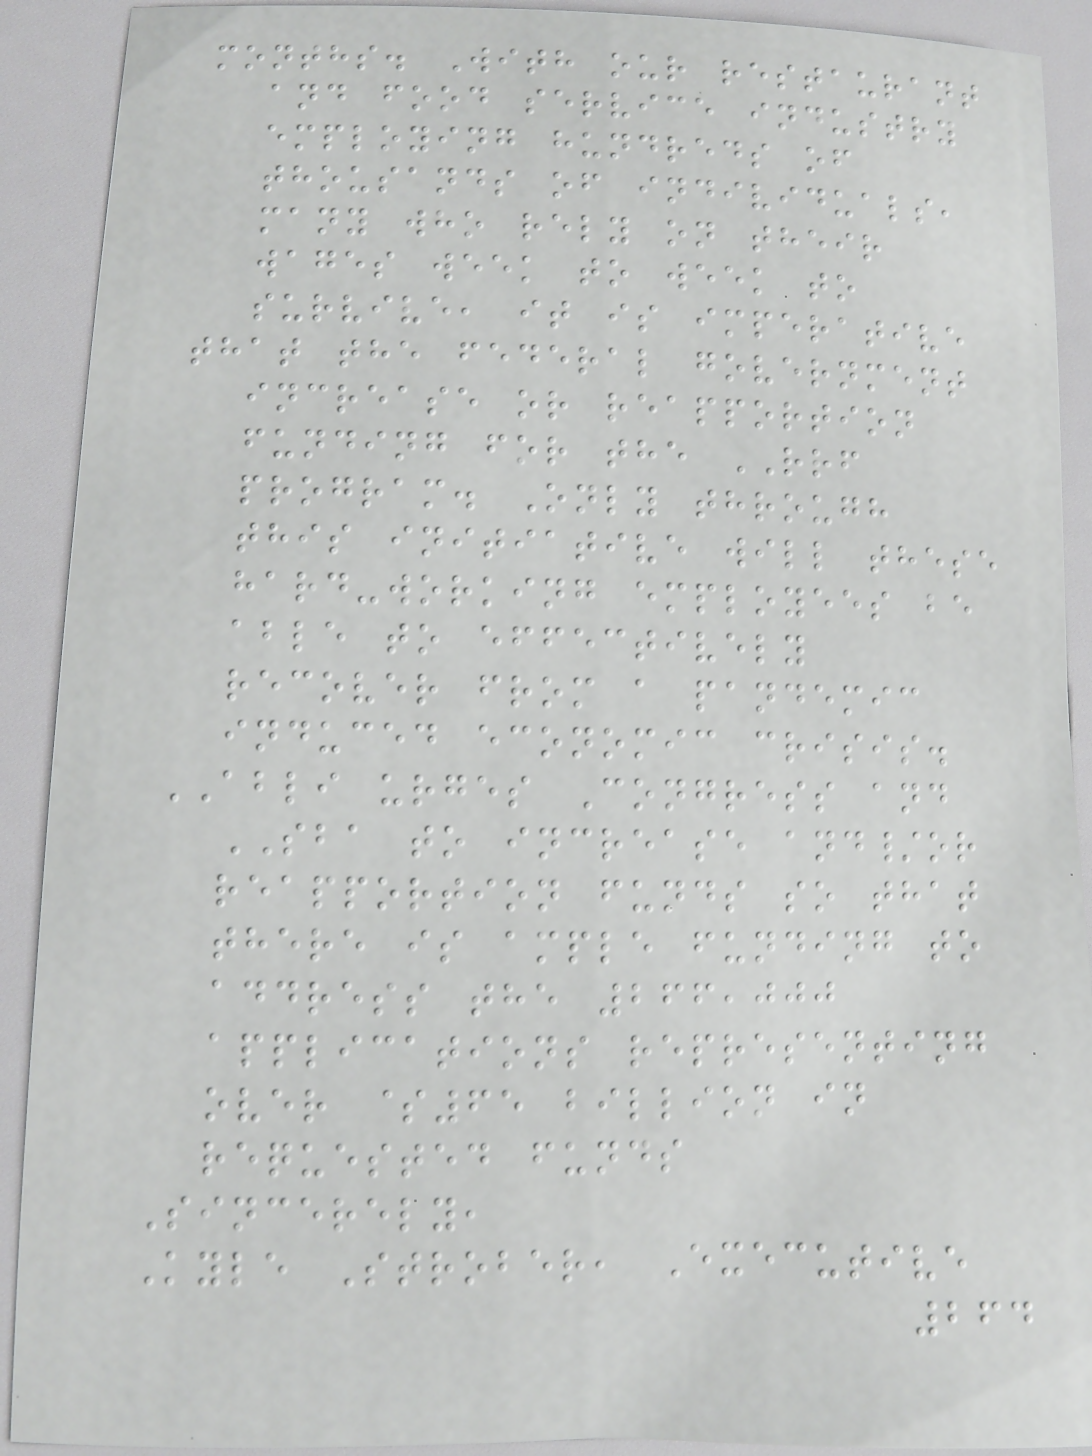months. With our restaurant
and food service industry
employing hundreds of
thousands of individuals,
many who rely on their
wages week to week to
survive, it is imperative
that the federal government
increase or reapportion
funding for the RRF
program. Only through
this initiative will these
hard-working employees be
able to effectively
recover from a pandemic
induced economic crisis.
ABLI urges Congress and
SBA to increase and/or
reapportion funds so that
there is ample funding to
address the 266,000
applications representing
over $65 billion in
requested funds
Sincerely,
Kyle Strober, Executive
264
